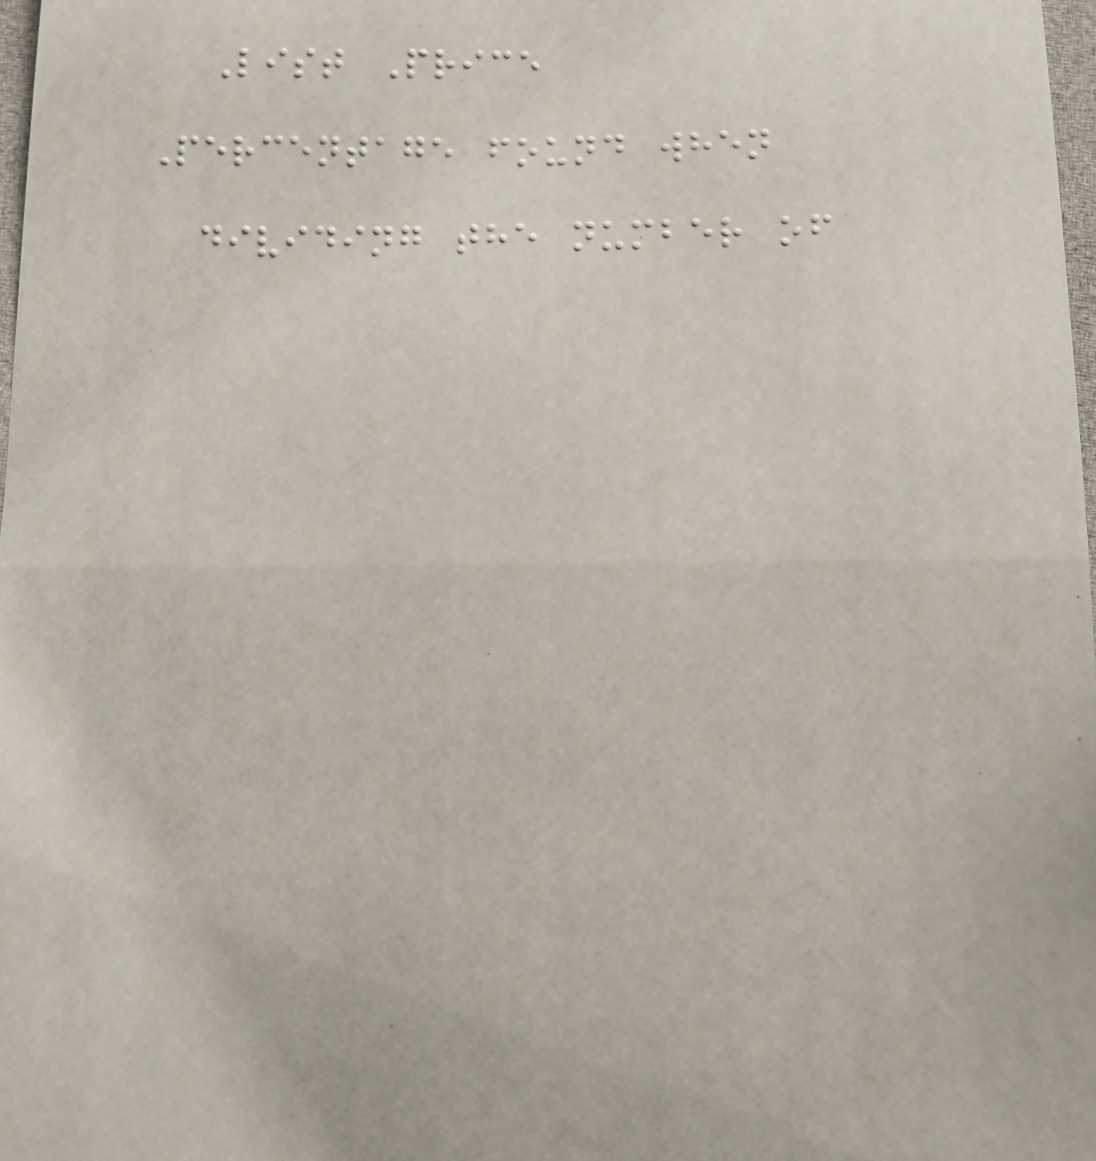List Price
Percentage found when
dividing the number of
